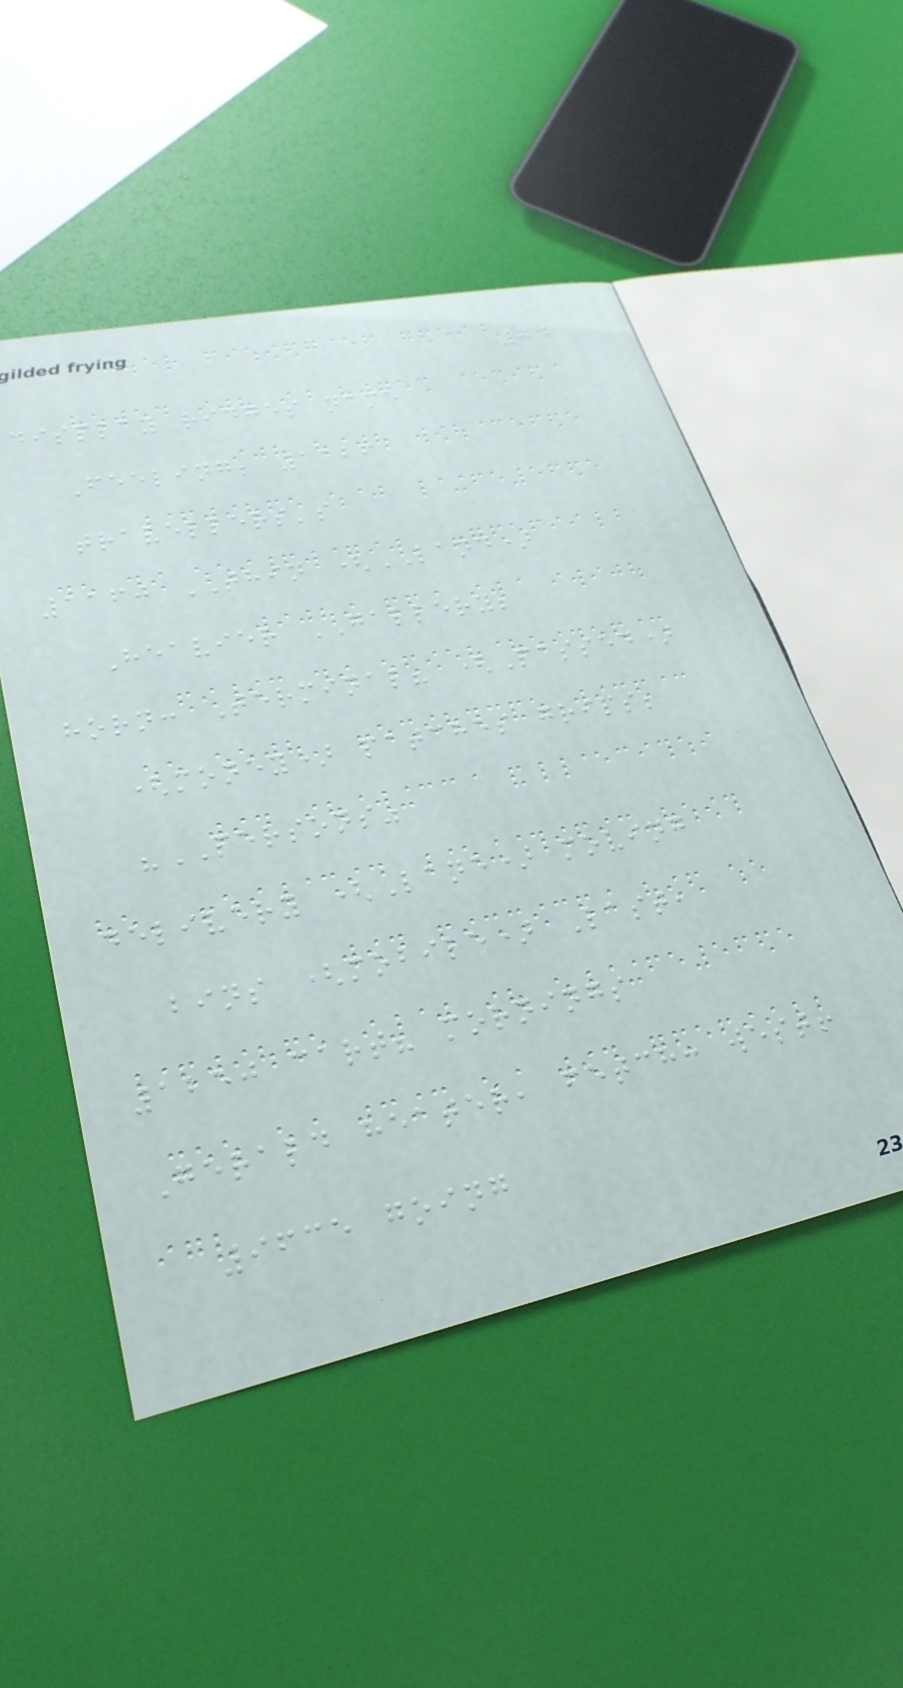74
display ridges name
Feeling; 1126
travellers's
1160 THIN (LAND)
Heavier GALLERY;
horn: Terminal? (Passed)
(money) patches grips;
"PERSONS"
delivery (Lane) moving
bins (mobile) Last,
1250 cart? mornings
Gerald heater, fetch: west!
9635 going
